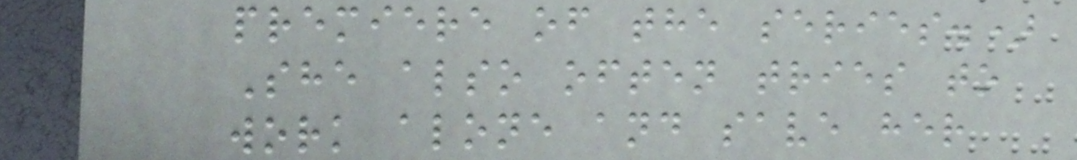premiere of the series.)
She also often tries to
work alone and save her
